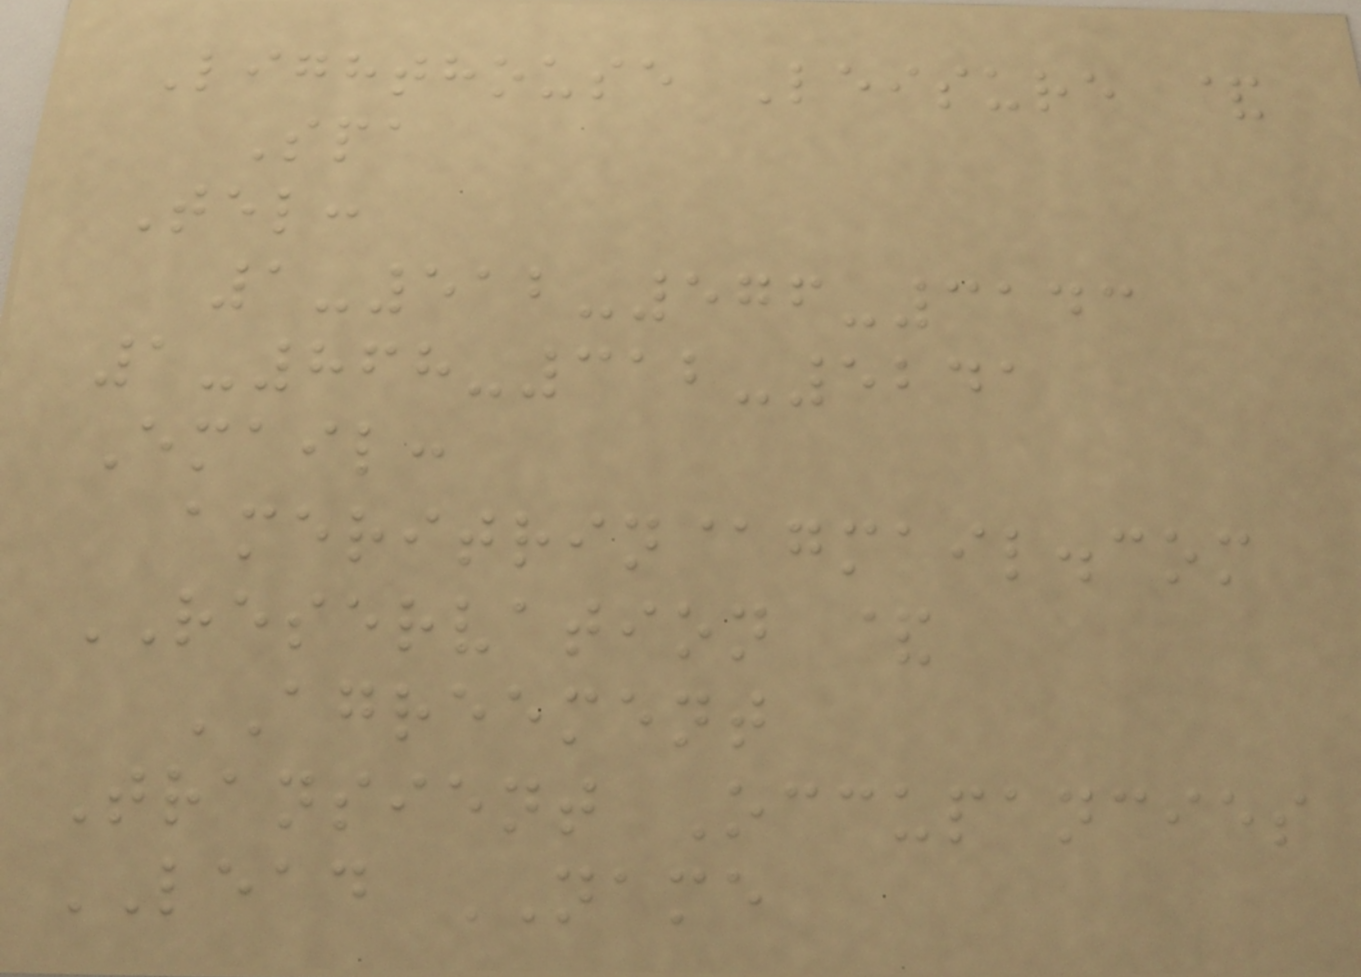Lighthouse Leisure &
Spa
Tel:
1-512-576-3143
1-868-312-5241
Email:
ameritrin@gmail.com
RESERVATION &
AGREEMENT
Transient Occupancies
LEAD NAME
